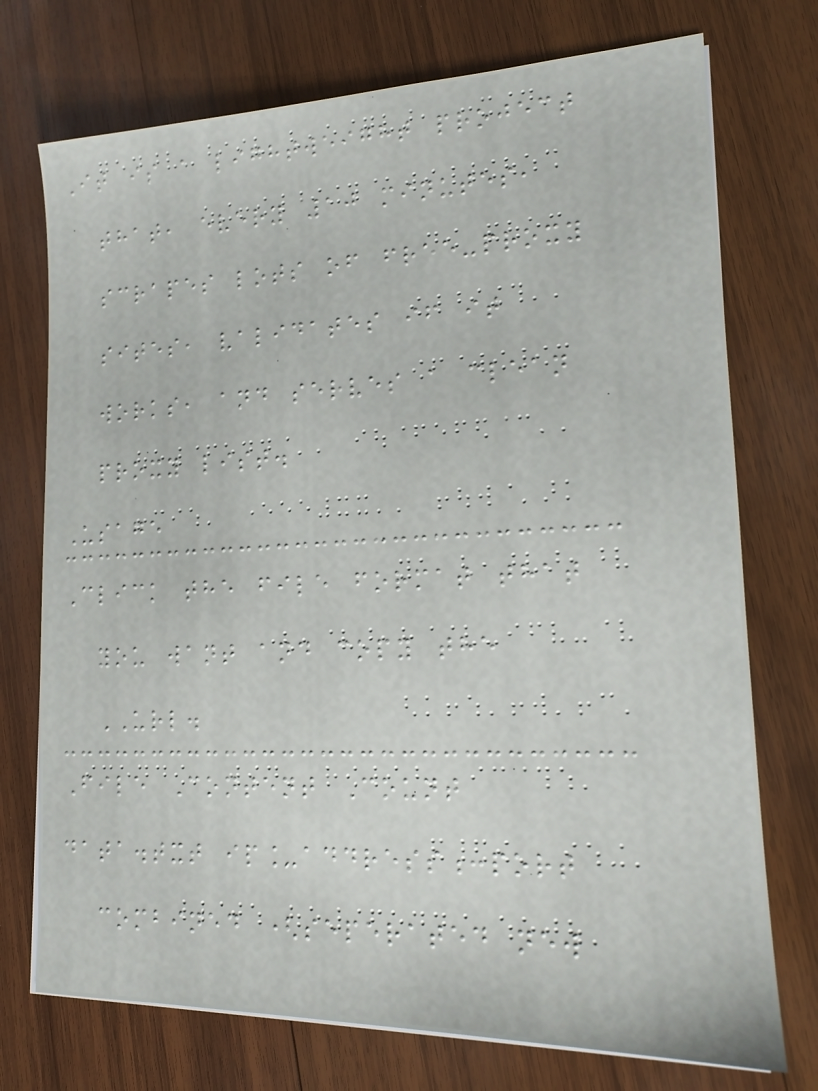It is a lightweight project
that, every 10 minutes,
scrapes lots of free-proxy
sites, validates if it
works, and serves a clean
proxy list.
Usage
Click the file format that
you want and copy the
URL.
File Content Count
data.txt ip_address:port
combined (seperated new
